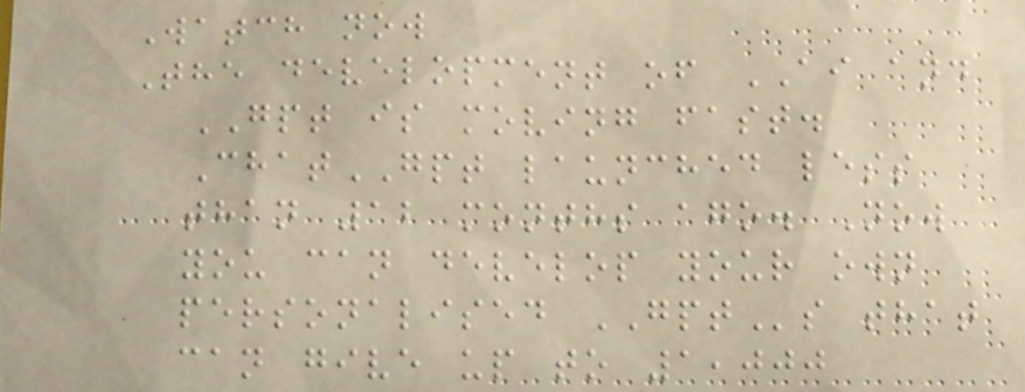Watch now
The development of AI and
GPT is moving fast.
ChatGPT launched less
than 12 months ago. Now
you can develop your own
personalised GPTs that
can give up to 1,000
